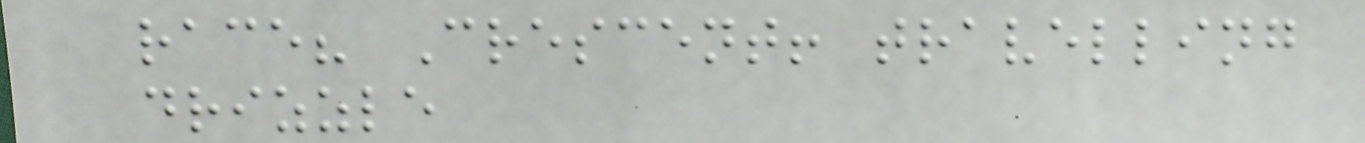race? Crescent! travelling
drizzle
